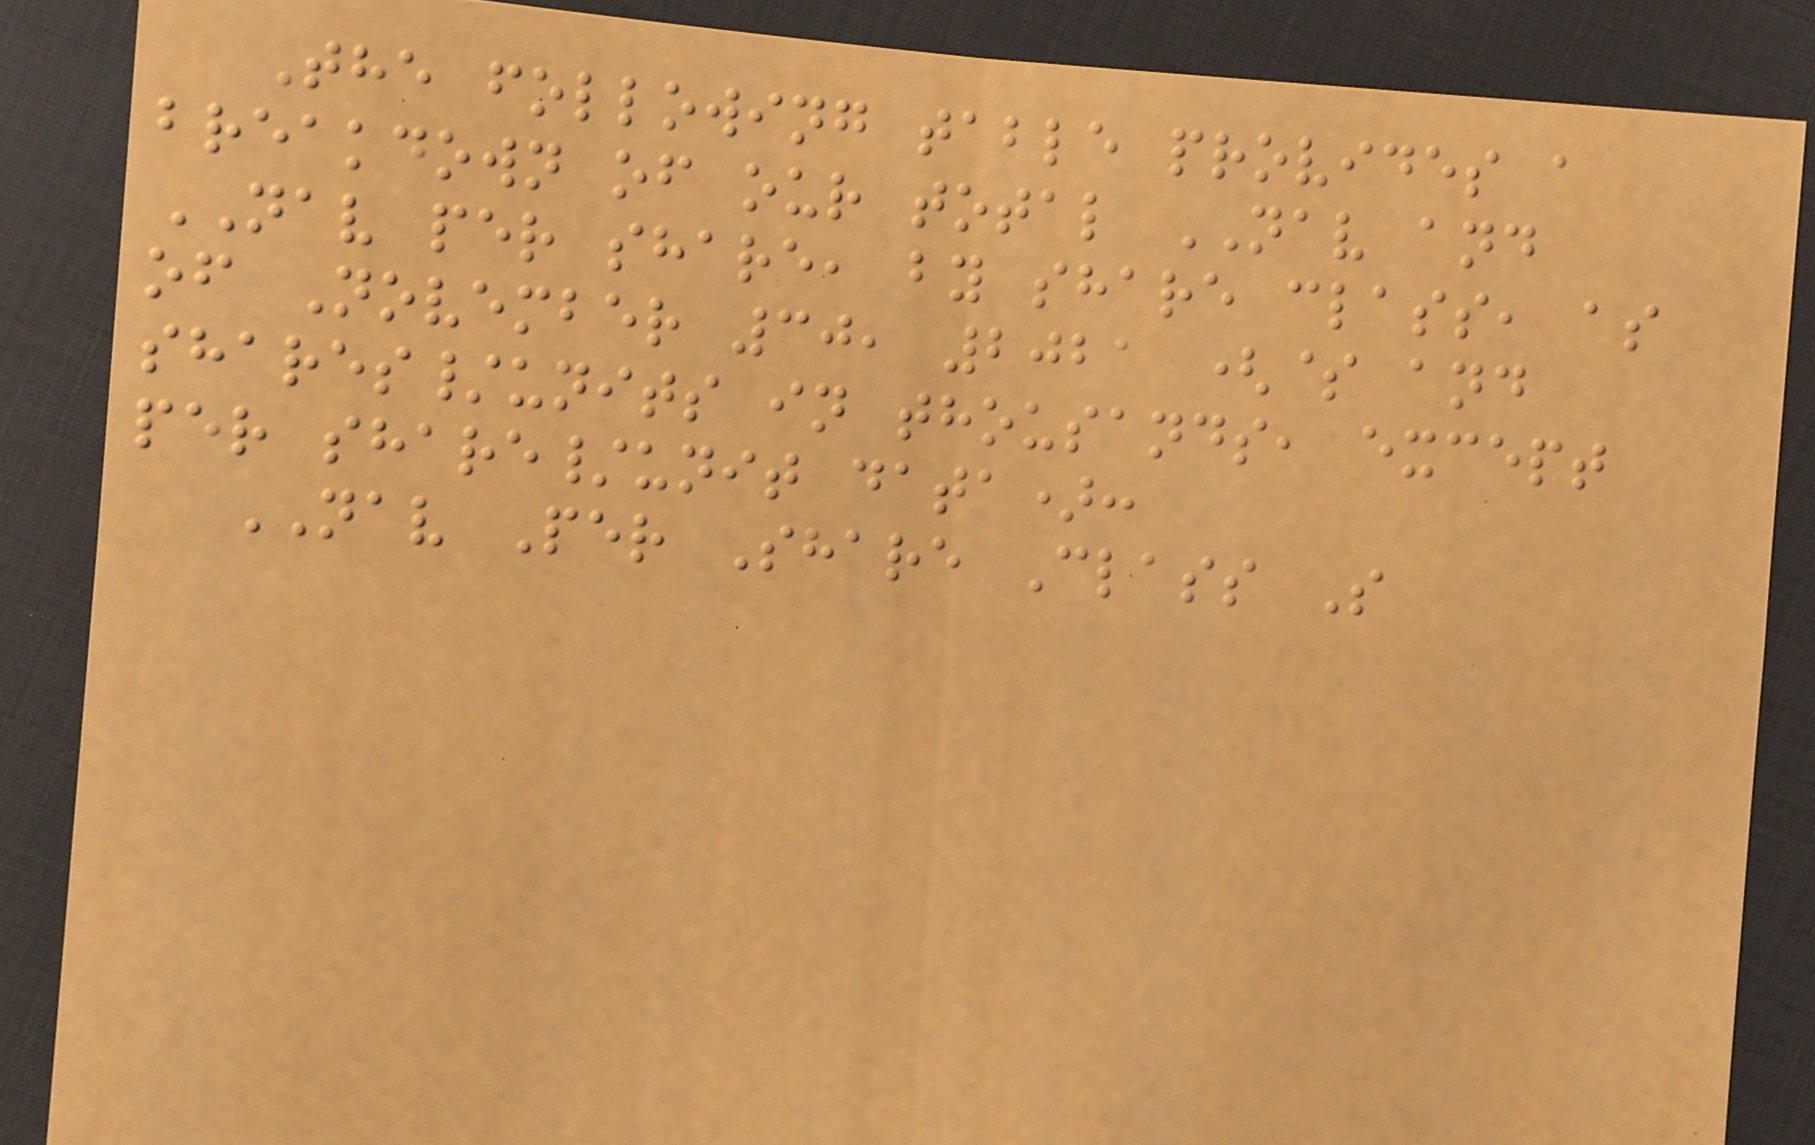The following table provides a
breakdown of our total NAV and
NAV per share, by share class, as
of November 30, 2021 ($ and
shares/units in thousands, except
per share/unit data):
NAV Per Share Class S
